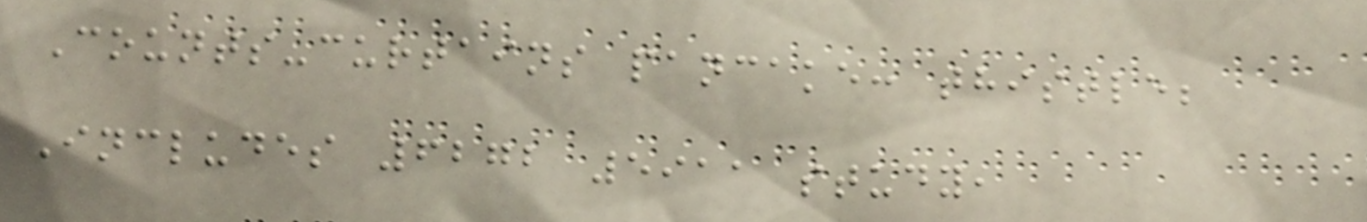Counts-curtains pancake: thistle;
Includes 6272 5911 study,
